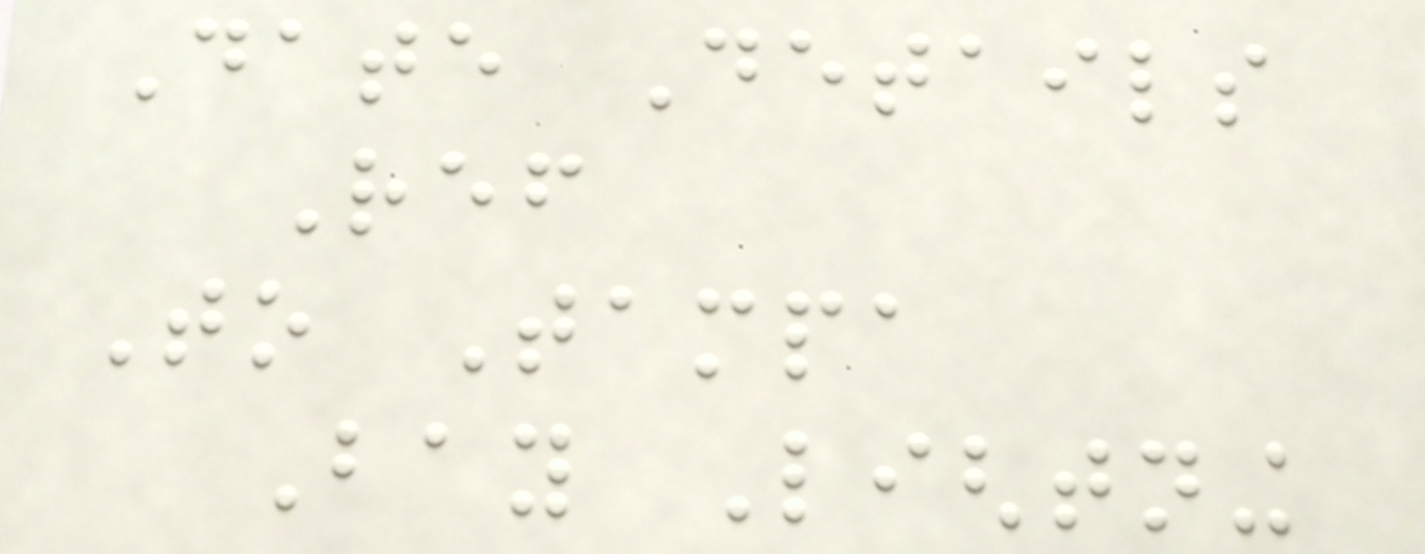Date Details
Ref
To Tampa
Bay Lightning
